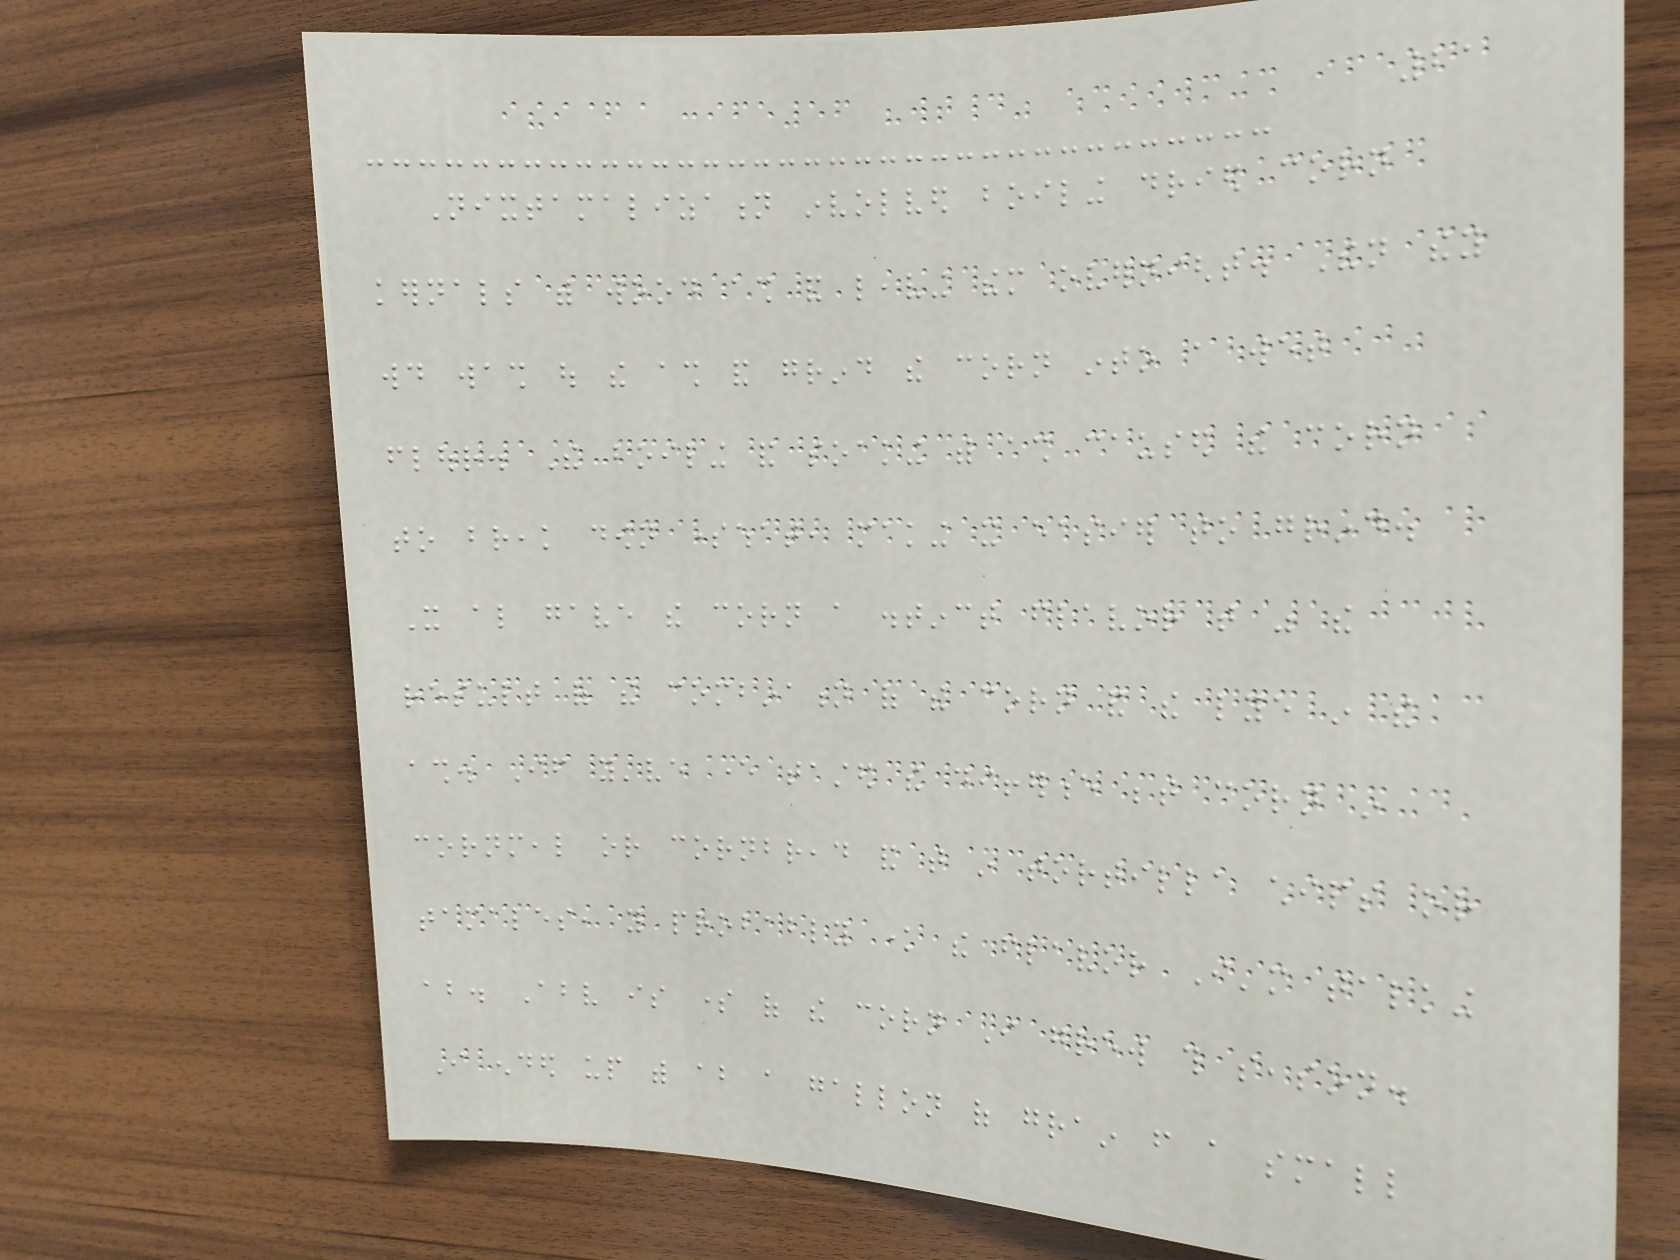21
Nixtamalization involved boiling dried corn
kernals with wood ash and leaving them overnight. Then they
would wash out the ash and grind the corn into a wet
flour. The boiling and soaking with ash caused the corn
to break down somewhat, making it easier to grind.
It also gave the corn a distinct flavor that was the
result of the combination of the corn and the lye in the
ash. If you've ever tasted the difference between corn in
cornmeal or cornbread and that in tortilla chips or
tamales, you probably know the flavor I'm talking
about. Above is some of the corn I grew this season.
I ended up with about a gallon of grain from a small
